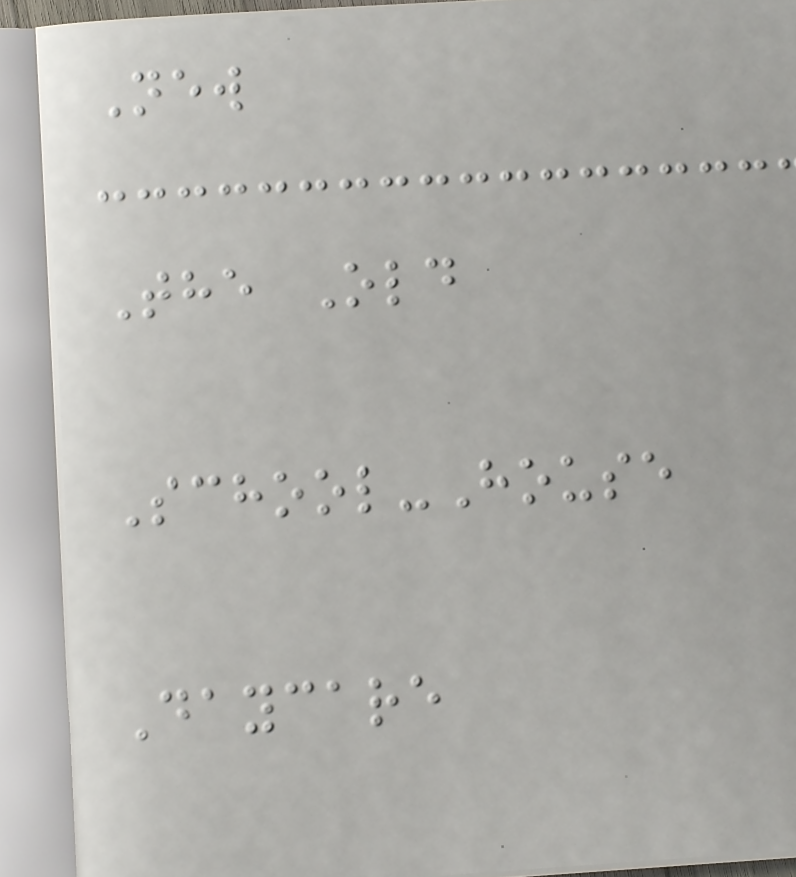New
The Old
School-House
Daycare
